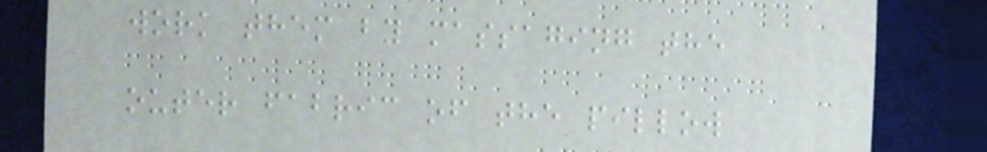work them by massaging the
outer fabric of the pillow
